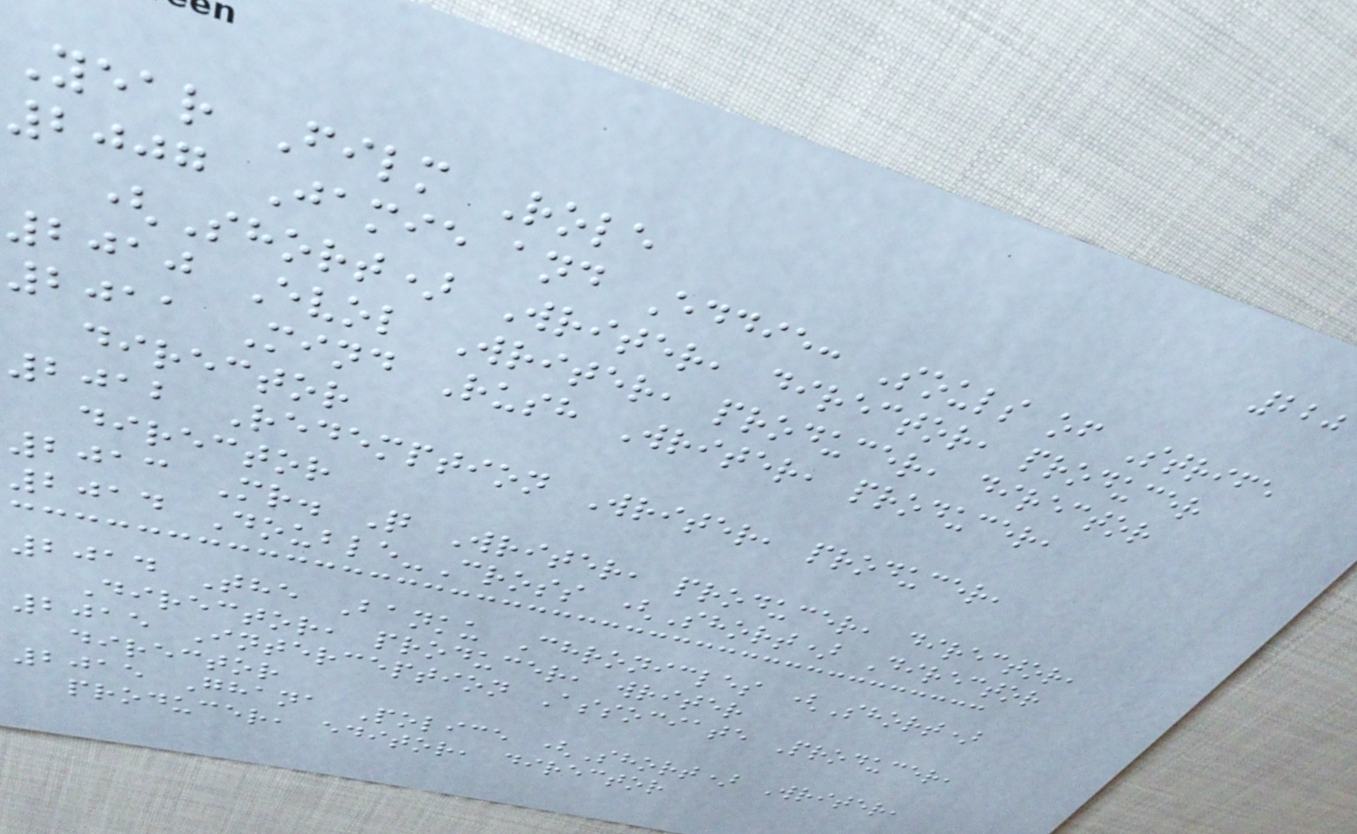220
Year Film Role
2007 Jamie and Eddie: Souls of Strife
(Short) Writer, director, producer
2010 Evol Writer, producer, director
2011 Mind Rush Writer, producer,
director
2012 Redemption Writer, producer,
director
2013 Mr. Q Writer, producer, director,
2014 Double-Cross (Short) Director
2014 The Banku Chronicles (Short)
Director, producer, writer
2015 Interception Associate Producer,
director
2015 Ghana Police (Short) Writer,
producer, editor, director
